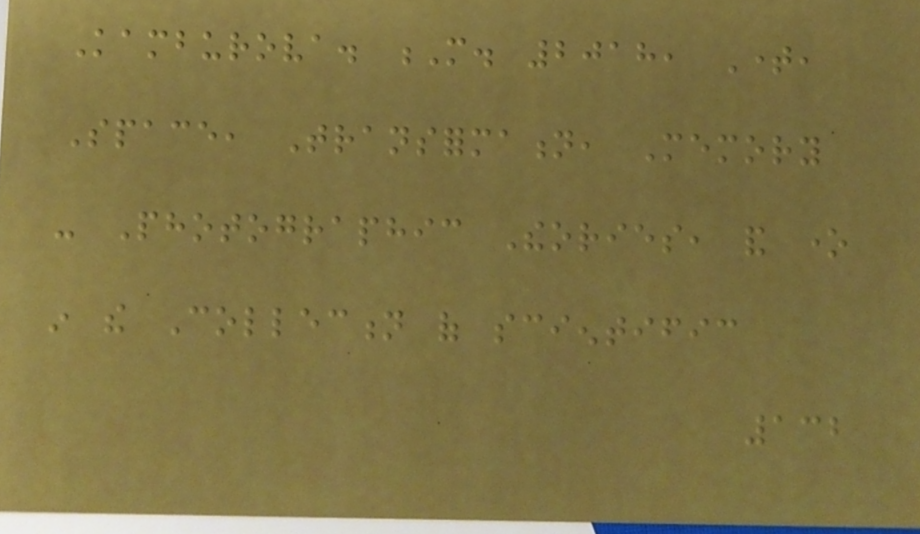Kamburova. M. 2018, Time,
Space, Transformation, Memory
- Photographic Theories, and one
in the Collection of scientific
132
